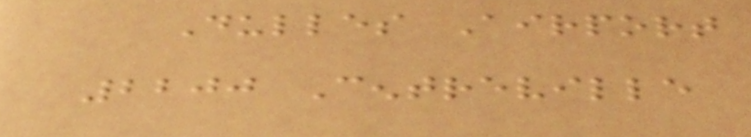Dulles Airport
2200 Centreville
